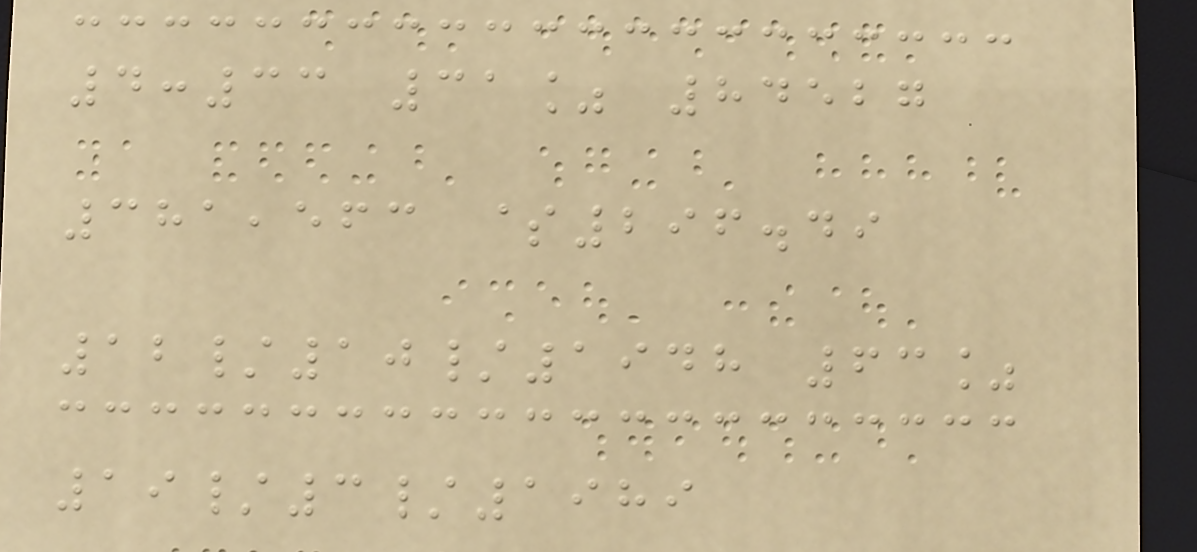4:33 31% 84527
381,563 $296.49
12/10/1948 63%
19/3/1989
